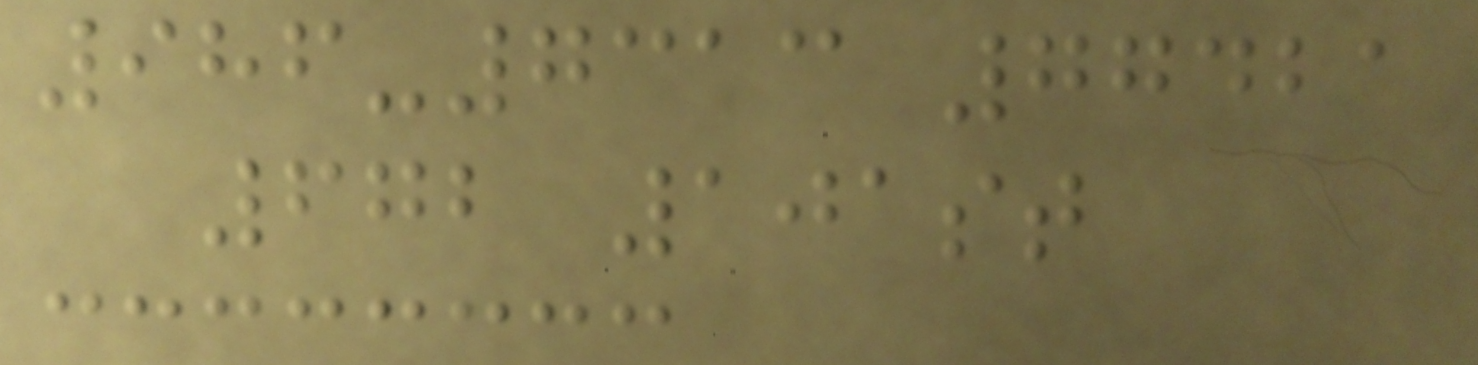986-7313 77421
672 101st
